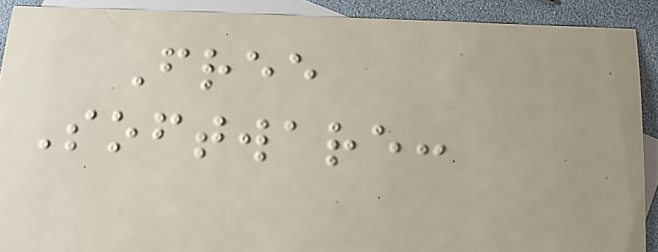Free
Software:
